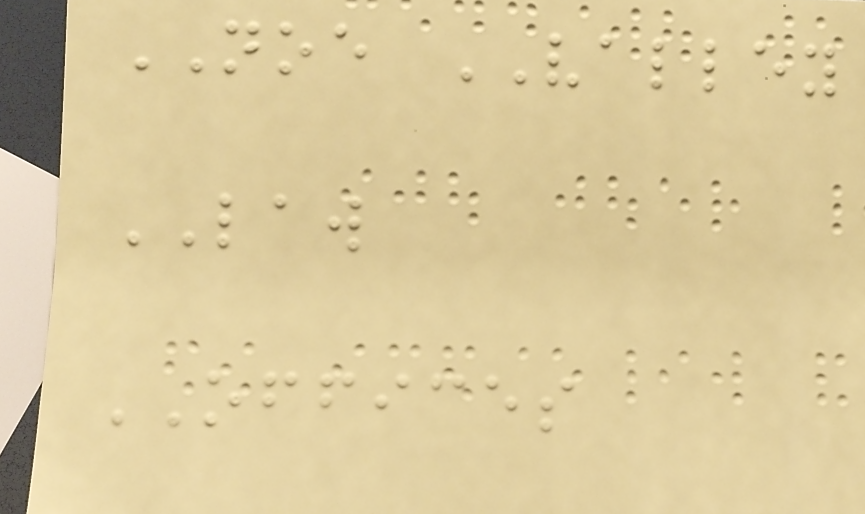NOE VALLEY
LAW
OFFICES
